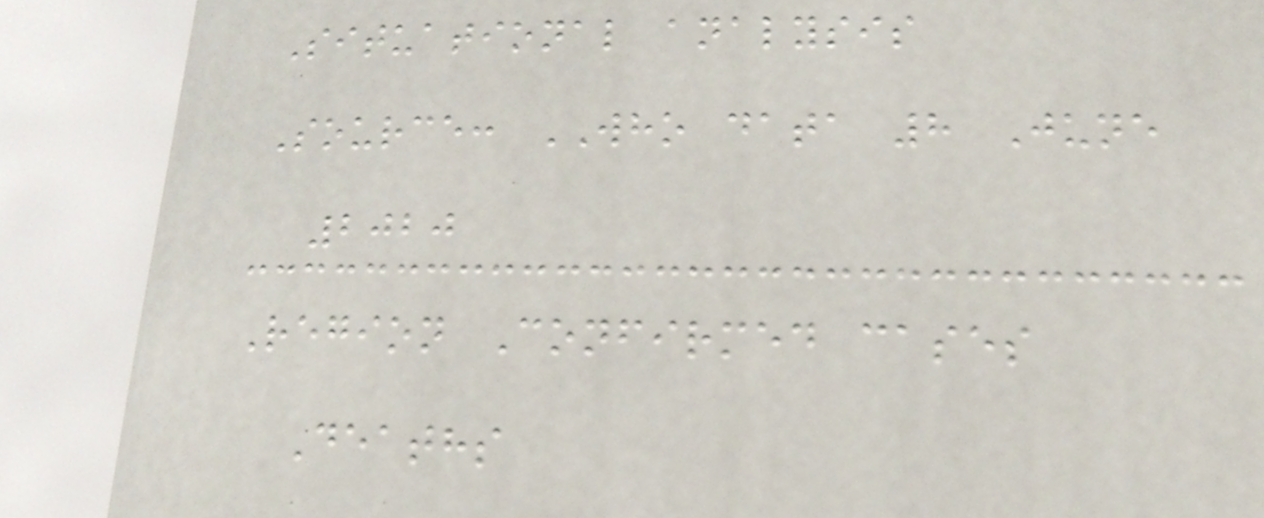Situational analysis
Source: WHO data 8 June
2020
Region Confirmed cases
Deaths
